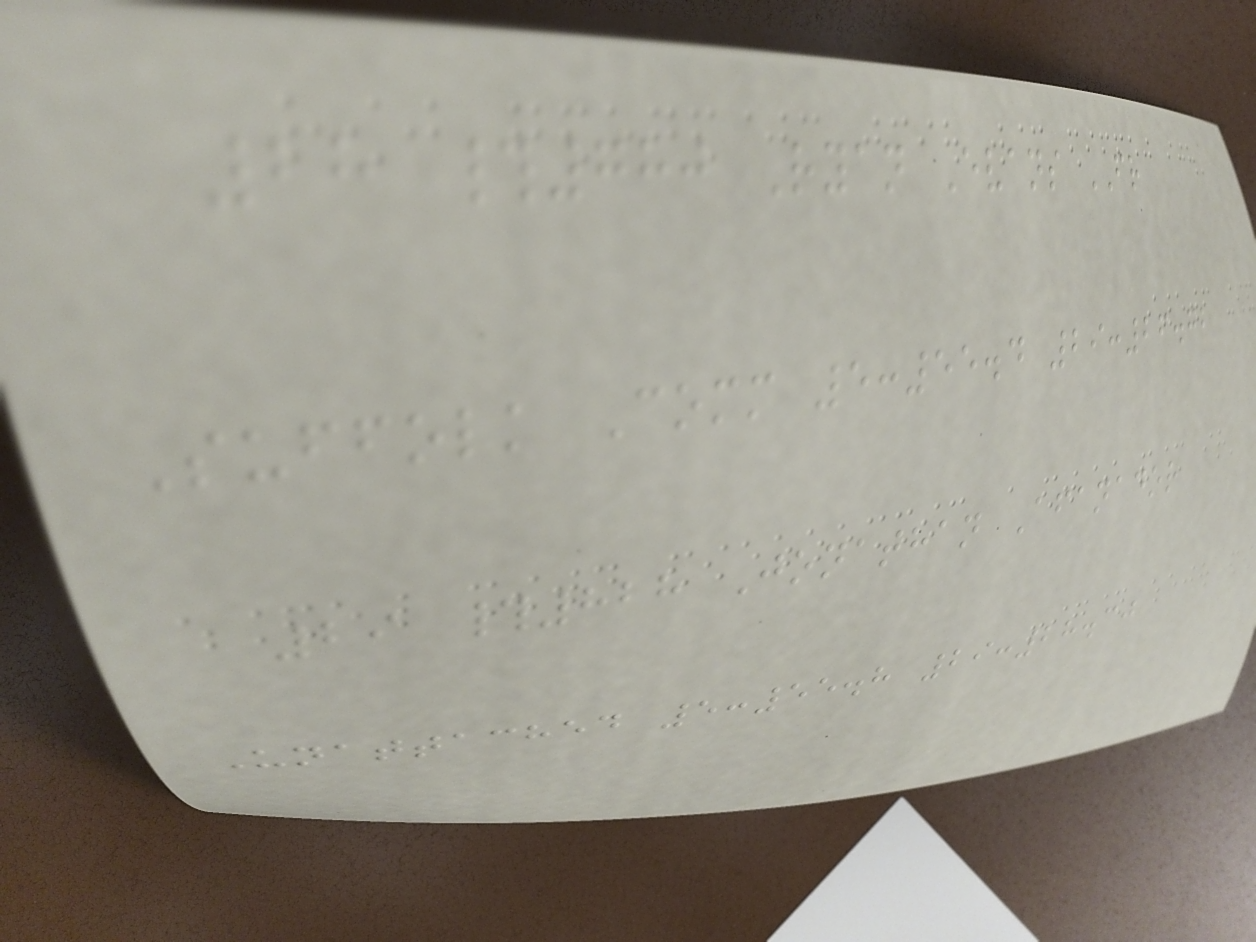28 #780 Ryan Evans FR
Suffolk Comm 5:55.4 29:26.72
29 #828 Jonathan Afanador
Unattached 5:55.8 29:28.30
